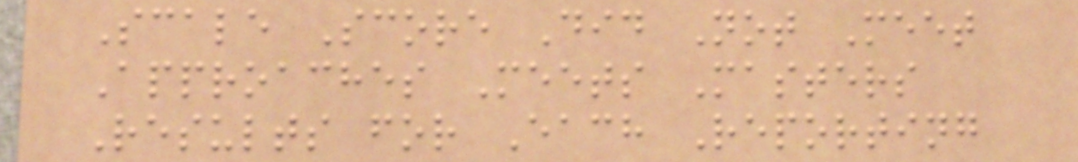Scale Score Did Not Meet
Approaches Meets Masters
Results for Each Reporting
